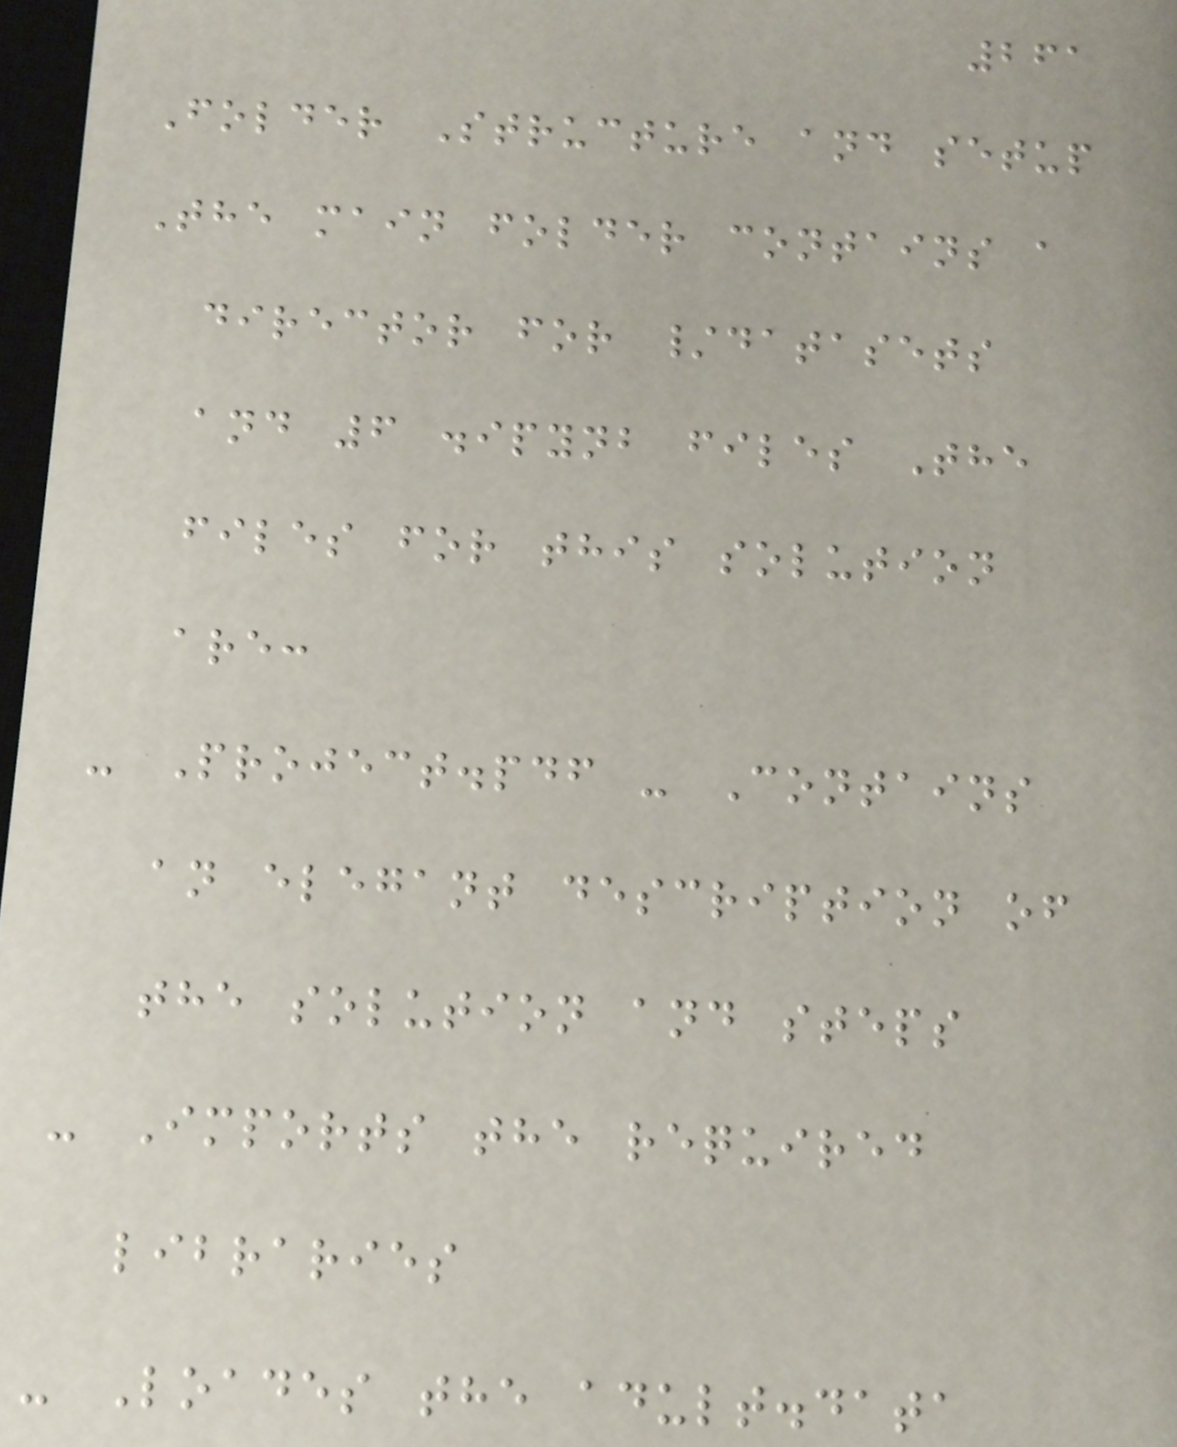261
Folder Structure and setup
The main folder contains a
director for /datasets
and 6 .ipynb files The
files for this solution
are:
- Project.pdf - Contains
an elegant description of
the solution and steps
- Imports the required
libraries
- Loades the adult.data
